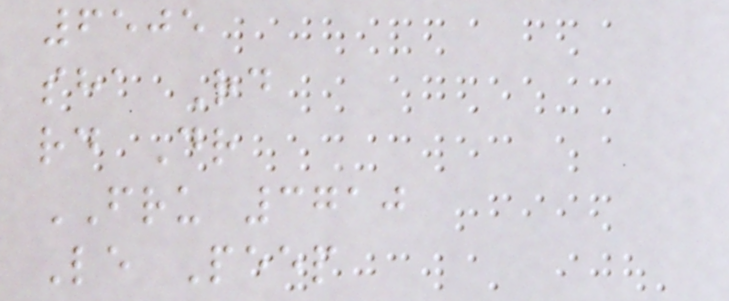6505
sha Rd
rd Dr
FRU 3710
Le Peep
